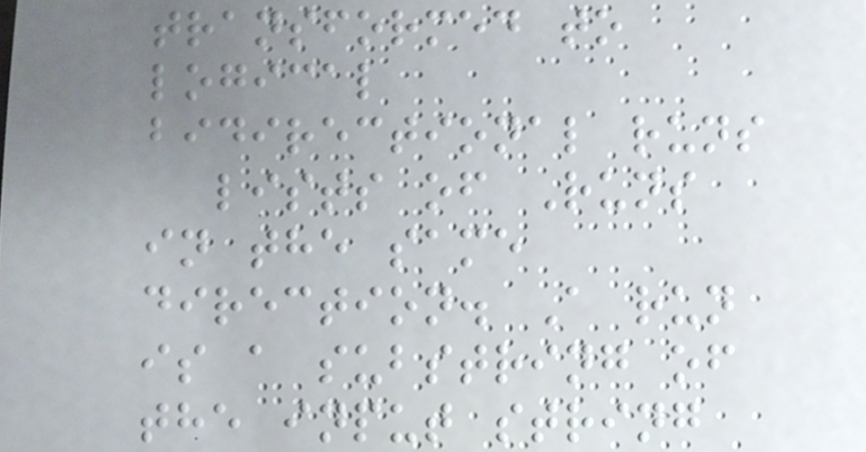transformed to
logical
bidirectional runs
lists of Runs
in the same
direction. A run
is a substring of
the input string
